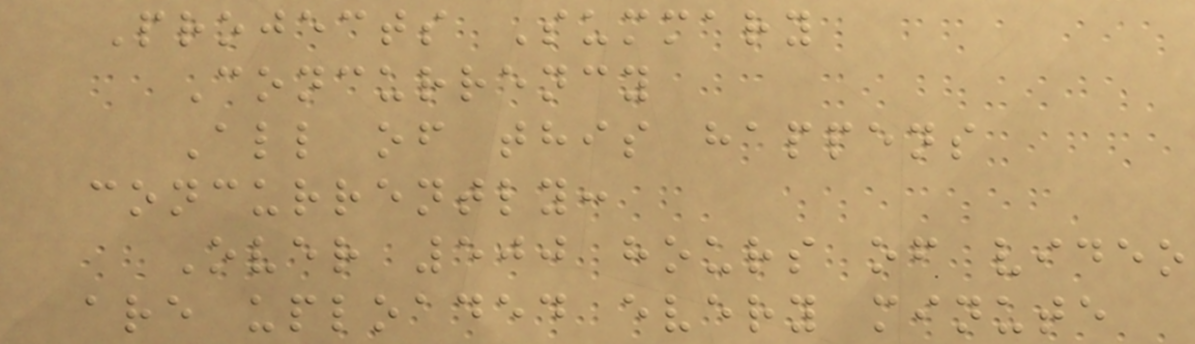Projects Summary
Concurrency
All of this happens
concurrently:
Over 500 hours of video
are uploaded every minute
